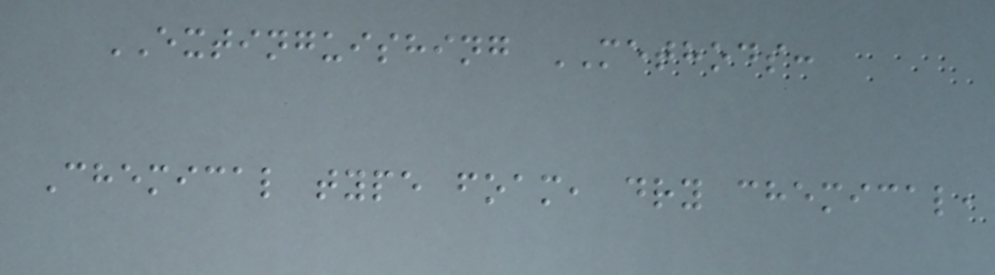EXTINGUISHING METHODS:
Chemical type foam, dry chemical,
